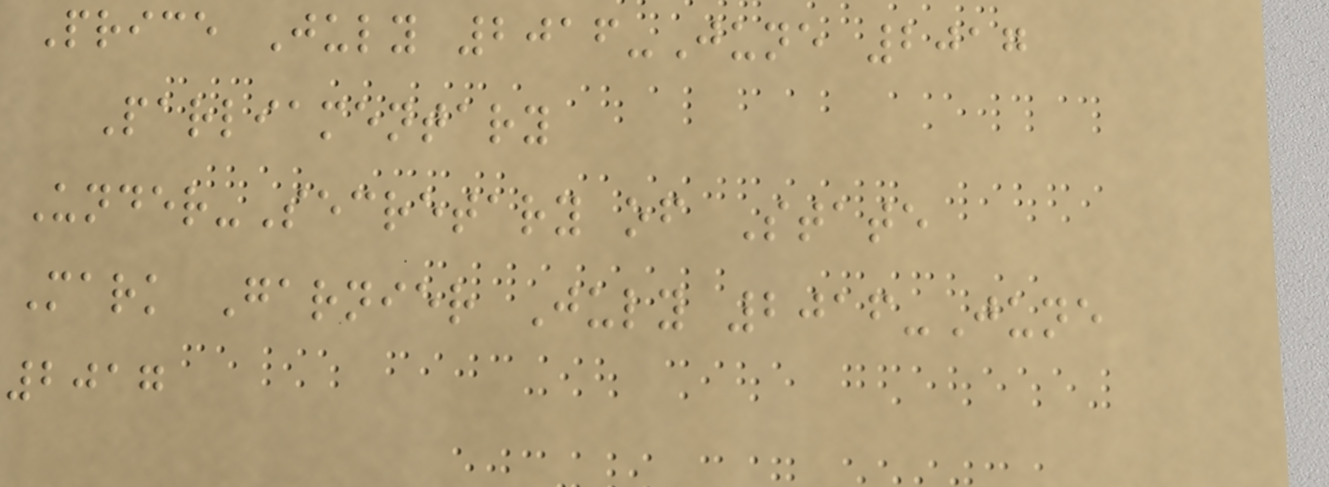Price July 2016-June 2017
Parliamentary
Under-Secretary of State
Mark Garnier July 2016-June
2017
